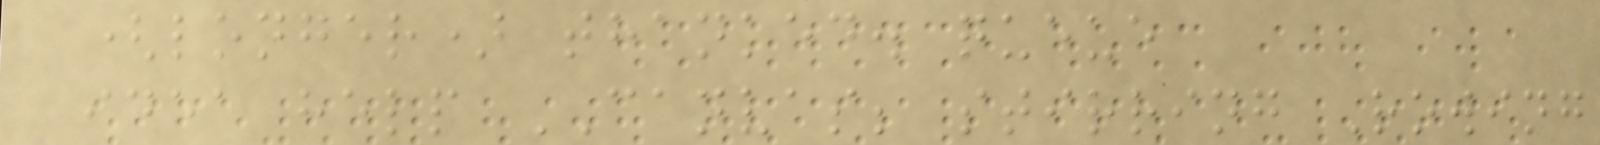(longer) thanked. queue
idea help CANVAS; stirring Rowing
